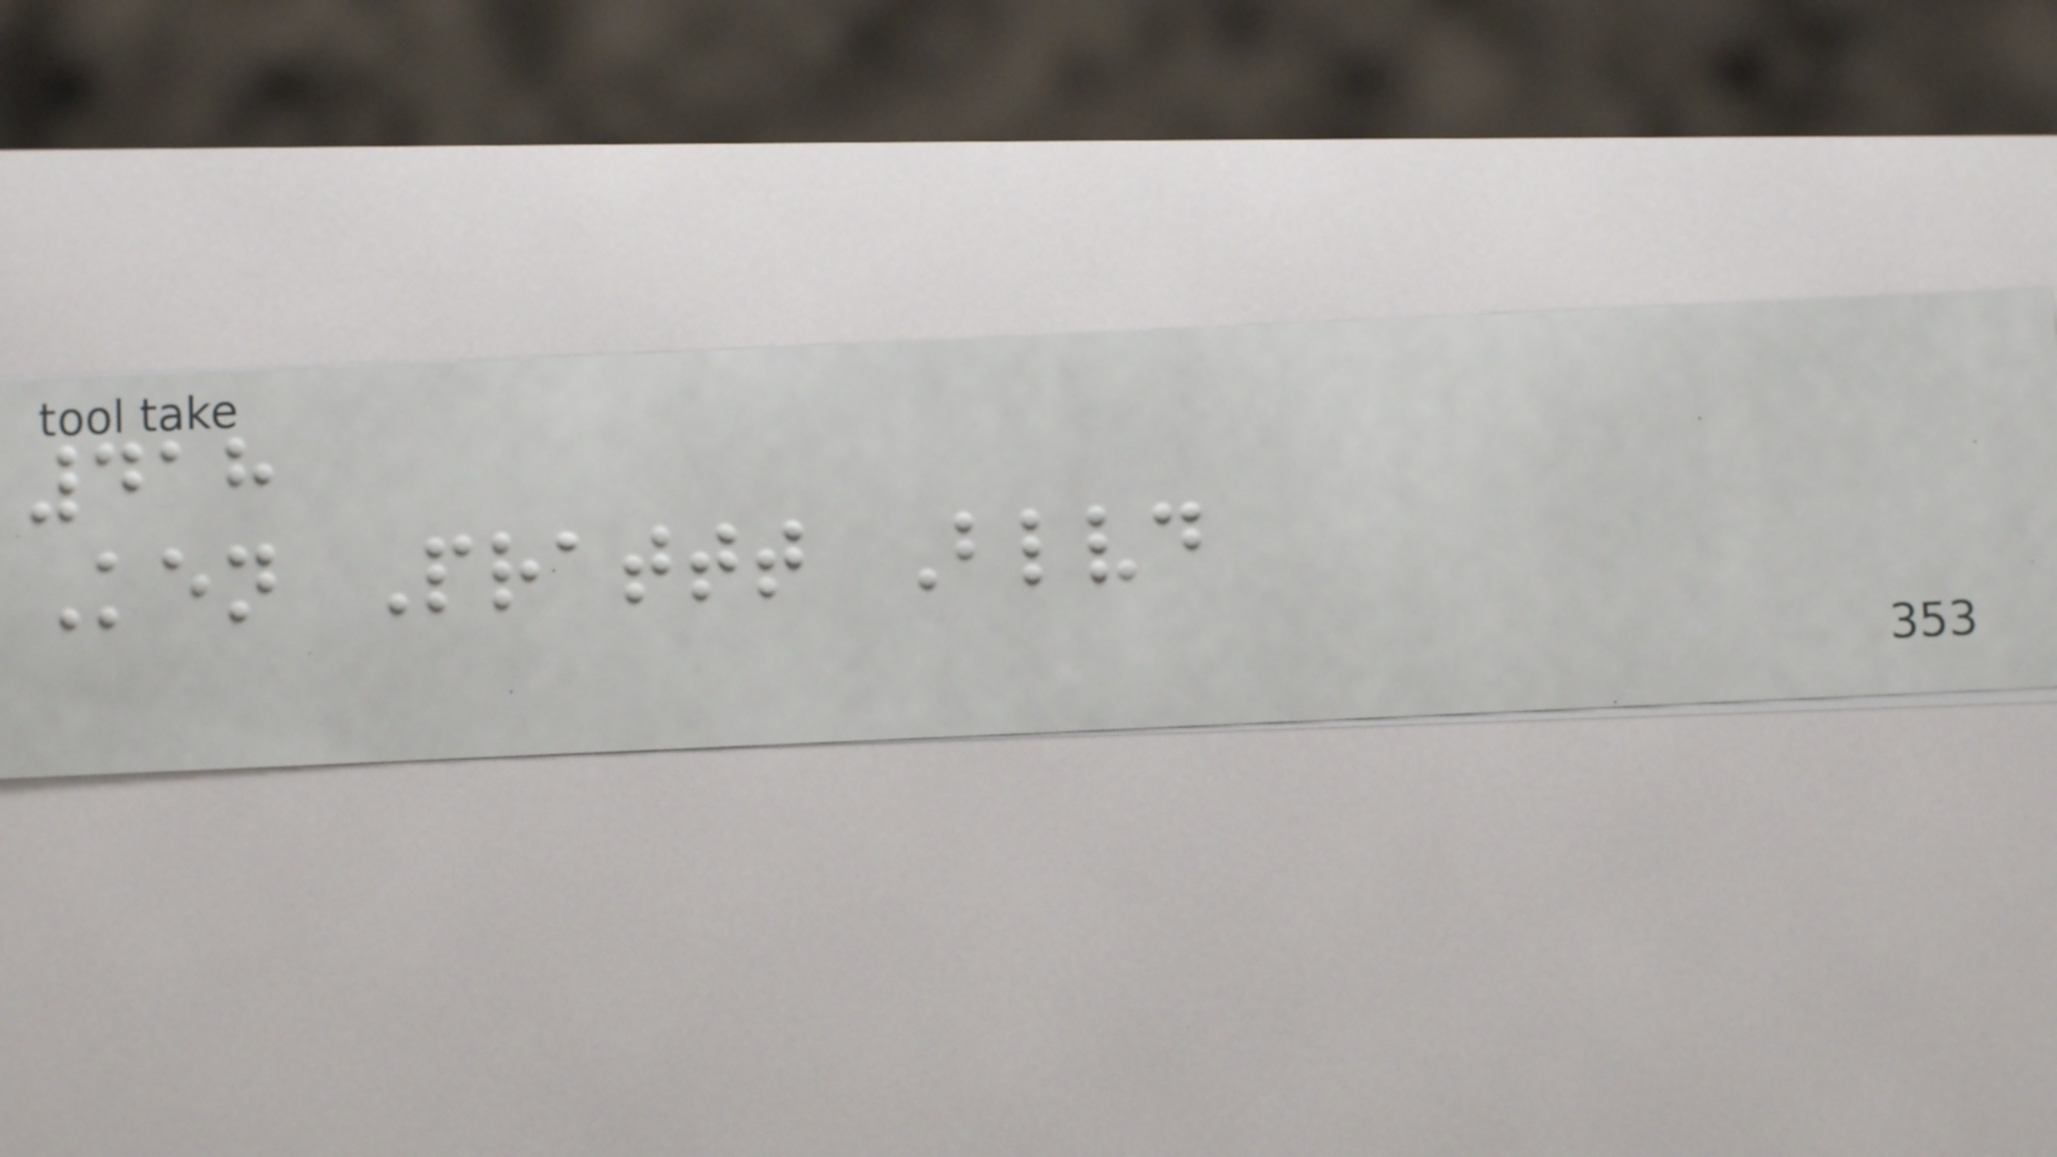418
Ken Prattt Blvd
